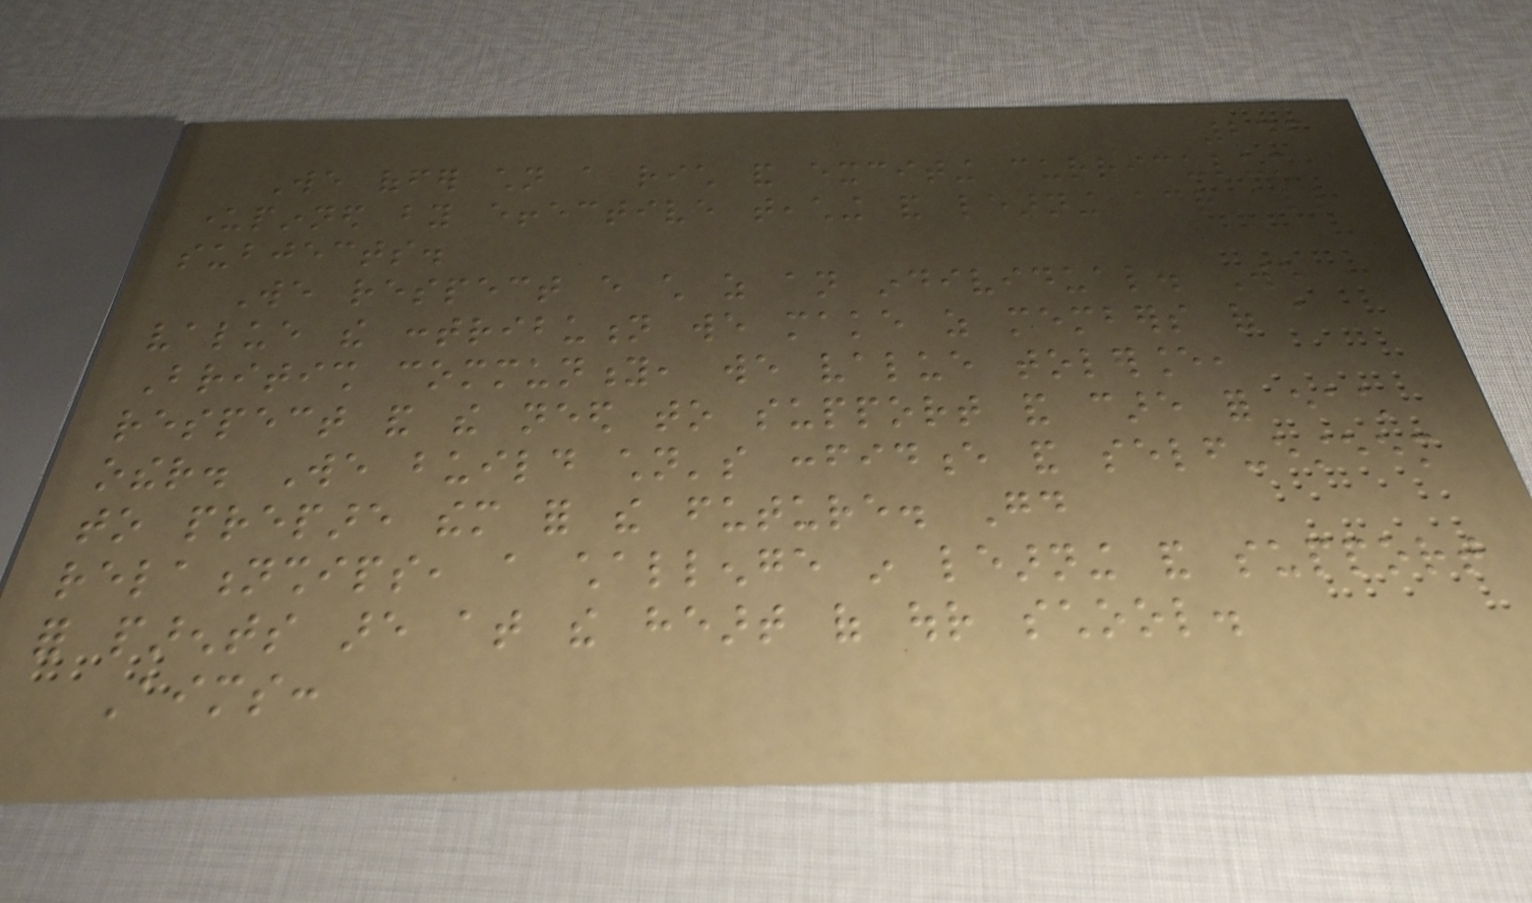246
We offer children a rich and exciting curriculum
underpinned by effective teaching and learning across all
subjects.
We respect every child as an individual. We
value the contribution we make as members of a
British community, we value tolerance,
respect and the need to support and care for each
other. We build children's confidence and self-esteem
to prepare them for the future. Good
relationships, a challenge in learning and support
for parents are at the heart of our school.
Aims:
